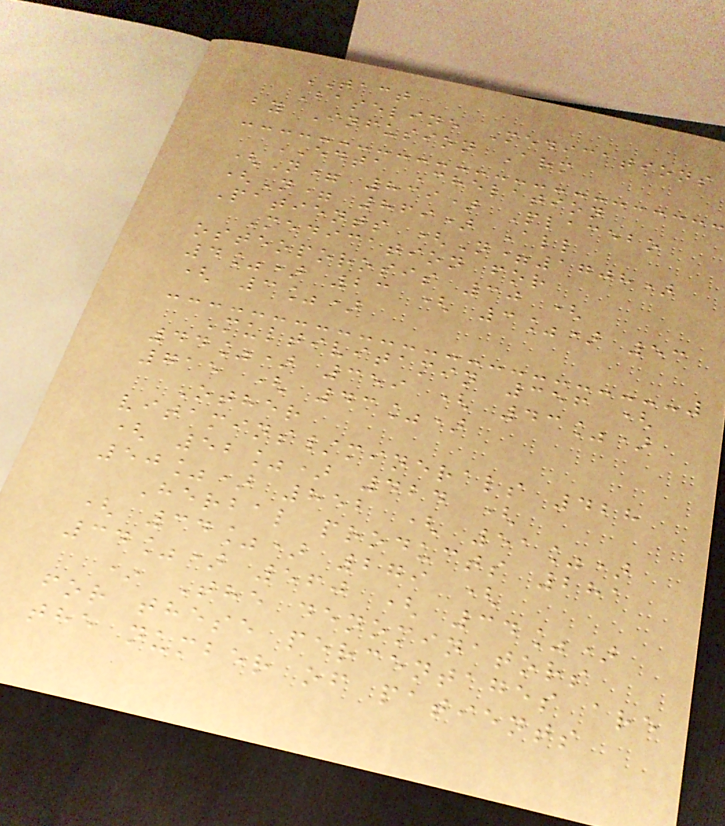TACT
Baseline Medications
by Infusion Arm
EDTA Chelation
(N= 839) Placebo
(N= 869) All
Patients (N=1708)
Medication for
osteoporosis 30 (
4%) 23 ( 3%) 53
( 3%)
Multivitamin 356 (
44%) 359 ( 43%)
715 ( 43%)
Other
vitamins/minerals 428
( 52%) 424 (
50%) 852 ( 51%)
Herbal products 281
( 34%) 279 (
34%) 560 ( 34%)
* The denominators
for these percentages are
the number of patients
